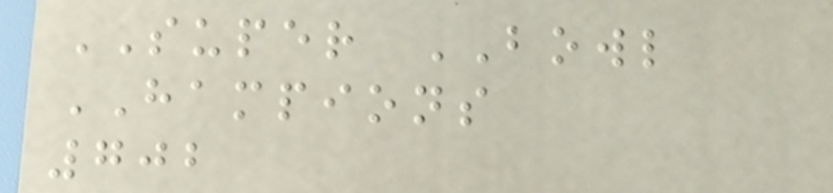SUPER BOWL
HAMPIONS
702
